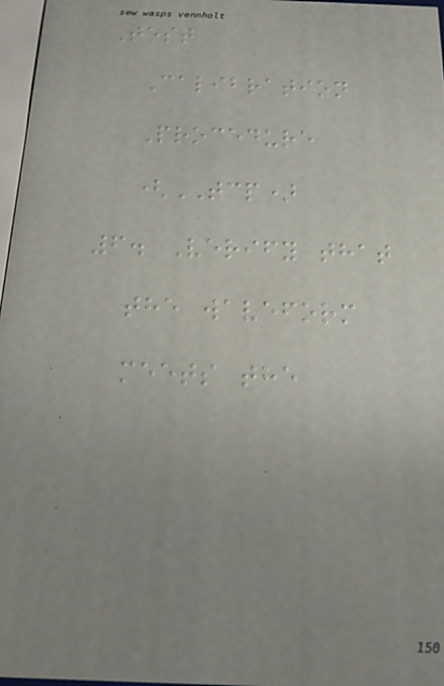Test
Calibration
Procedure
(TCP)
6. Verify that
the waveform
meets the
